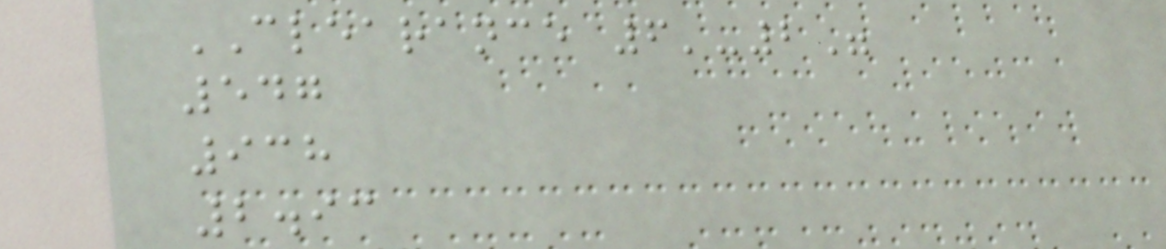CLEARANCE 6'-2"
547
938
2.93
